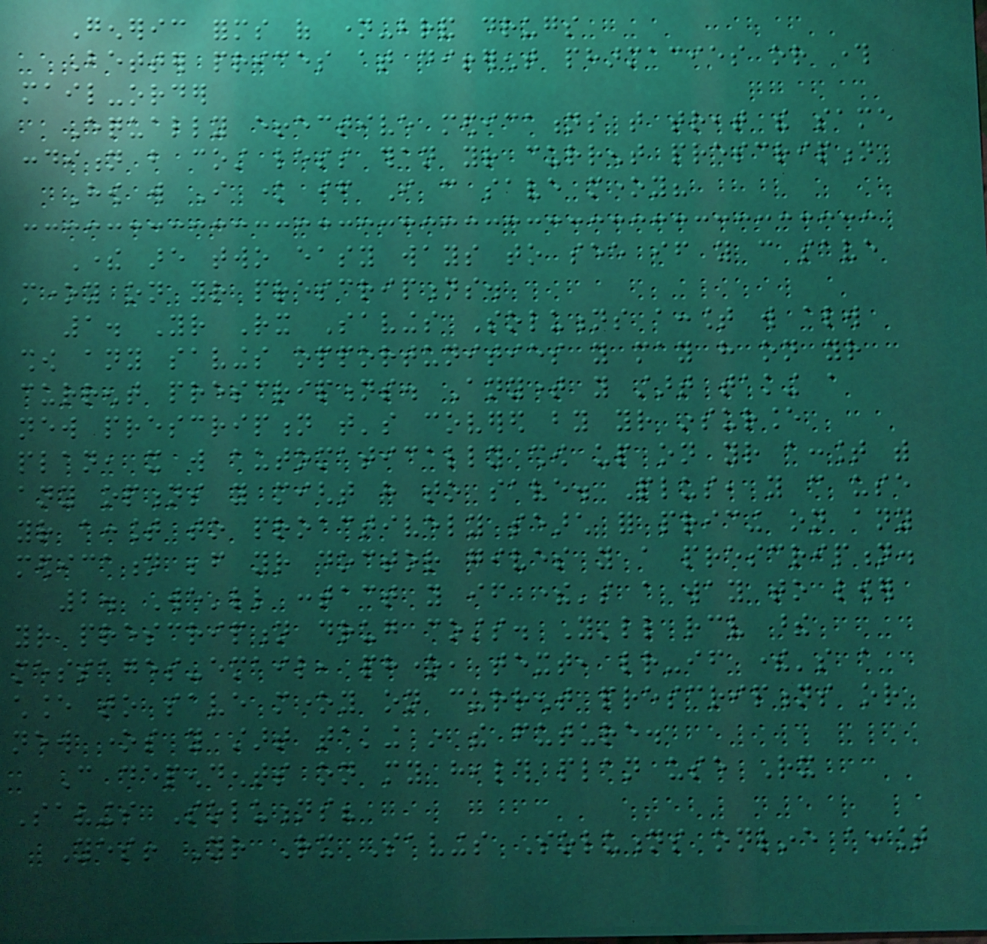Generic forms of name-brand drugs
Better prices at different pharmacies or through
mail-order
Equally effective medications that treat the same
condition but cost less than your current prescription
How will I know if I can save money?
There are two easy ways to see if you can save
money on your prescriptions.
1. Your Rx Savings Solutions account will always
show any savings opportunities you may have on your
current prescriptions. Anytime you start taking a
new prescription that's covered by your insurance
plan, it will automatically show up on your account with
any options you might have to save. Plus, you can use
your account to proactively search for pricing on any
medication before your doctor gives you a prescription.
2. We'll contact you if there's a way to lower
your prescription drug costs. You'll receive these
messages-email, phone, text, letter-if there's a
chance to save money on current prescriptions or
new ones you start taking in the future.
Can dependents on my health plan use Rx
Savings Solutions?
Yes! Your Rx Savings Solutions online account
